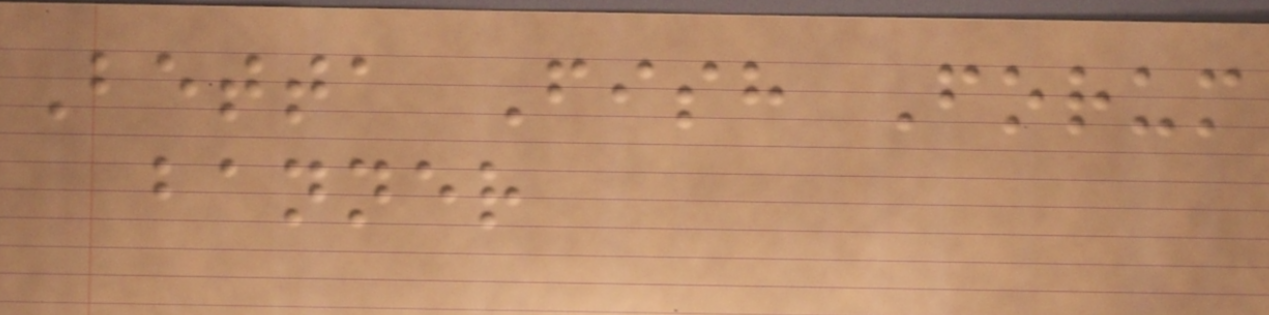Betta Fish Forum
banner
